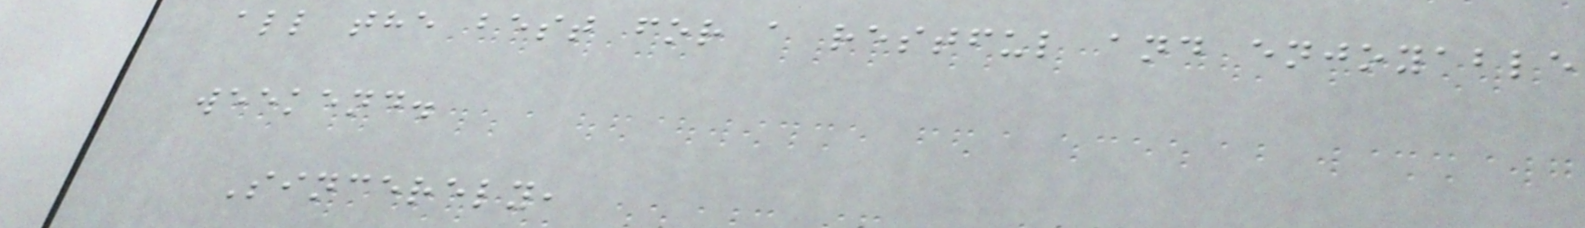all the best for a restful and enjoyable
weekend.
Sincerely,
